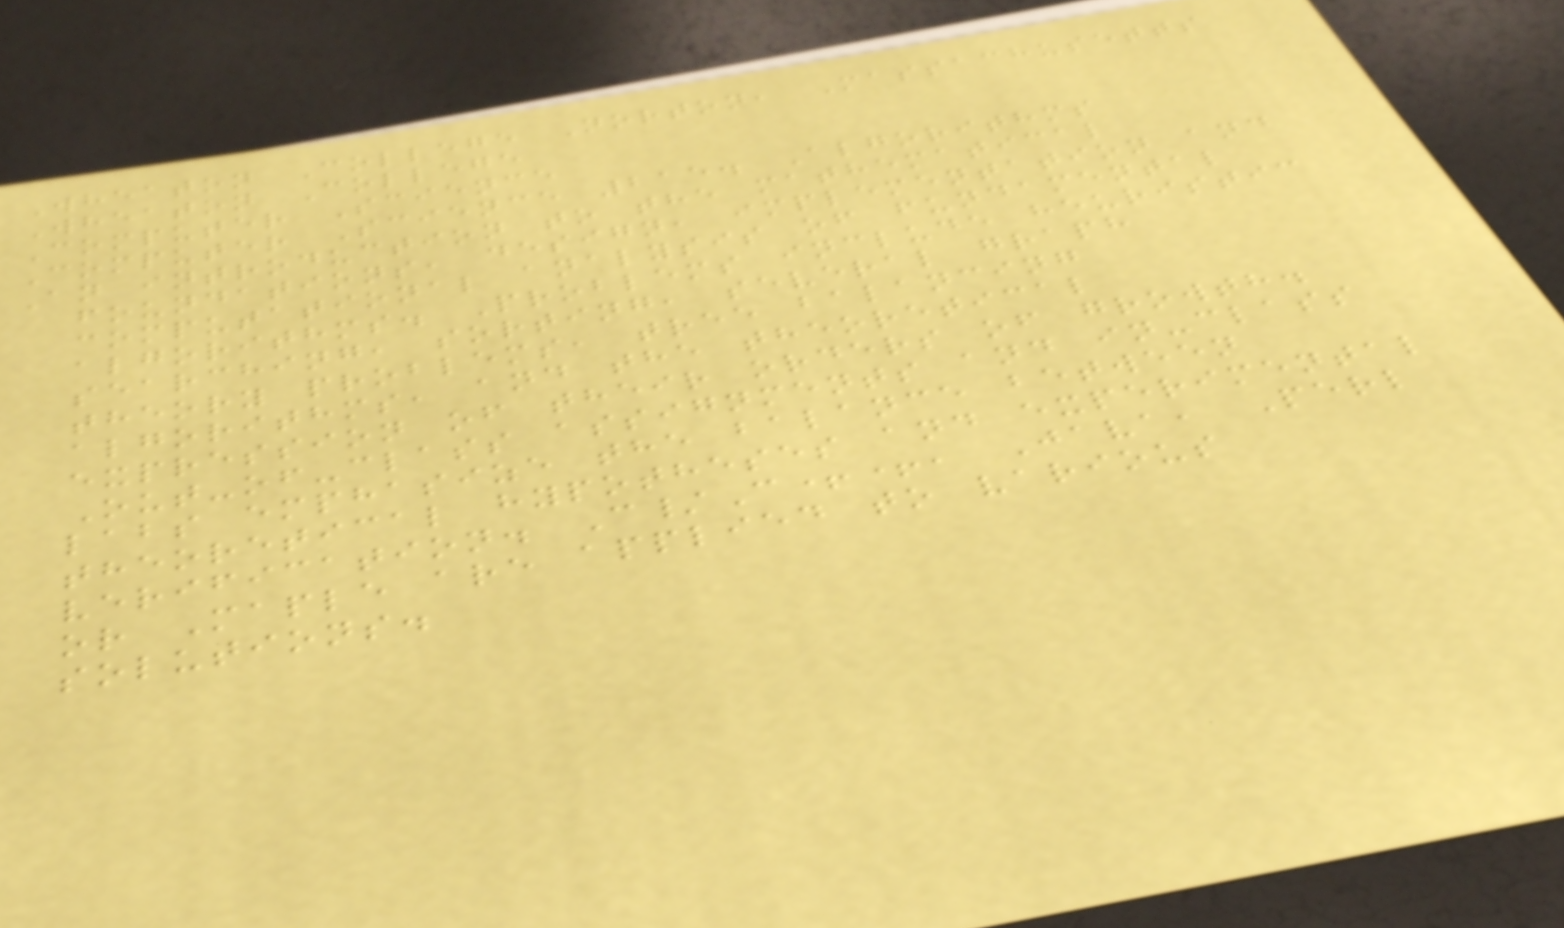Wheaton College Norton, Massachusetts
Wheaton College
Computer Science
Computer Science 215. Algorithms
An introduction to the mathematical
foundations, design, implementation and
computational analysis of fundamental
algorithms. Problems include heuristic
searching, sorting, several graph
theory problems, tree balancing
algorithms, and the theoretical
expression of their orders of growth.
Out-of-class assignments and in-class
labs emphasize the balance between
theoretical hypotheses and experimental
verification. C/C++, Java, Perl
or Maple are applied to various
solutions.
